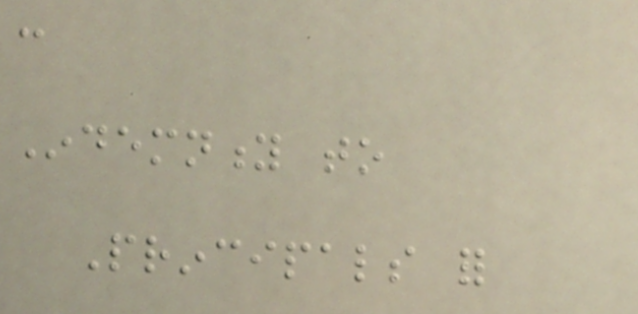:
Indemnity to
Principals for
